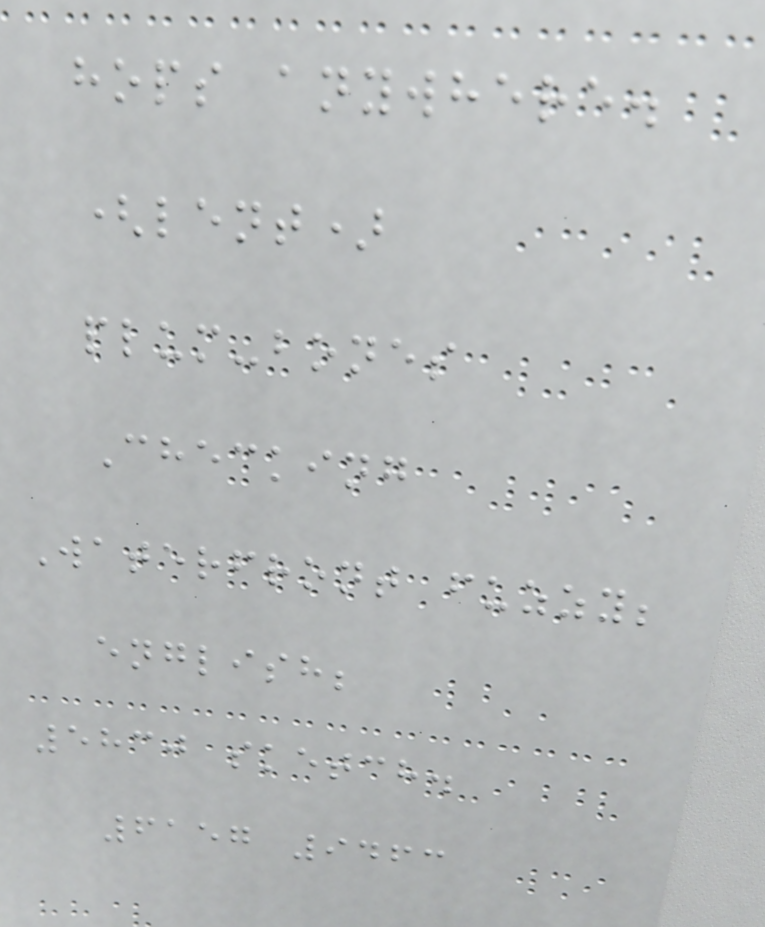hops anywhere.
(lent)
plum-bones
Checking
Waterfront fuzzy;
english;
5830 sketch.
6157 9463
